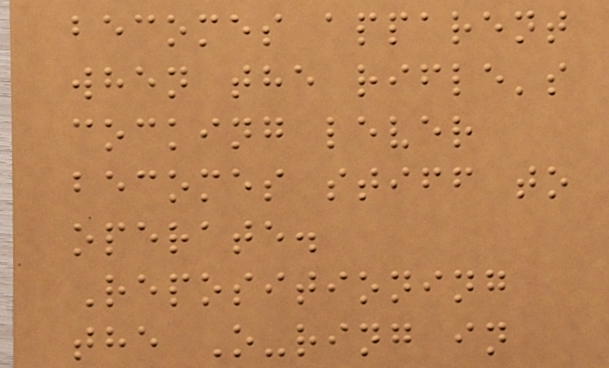becomes apparent
when the rifle's
cocking lever
becomes stiff to
operate.
Repositioning
the O-ring in
